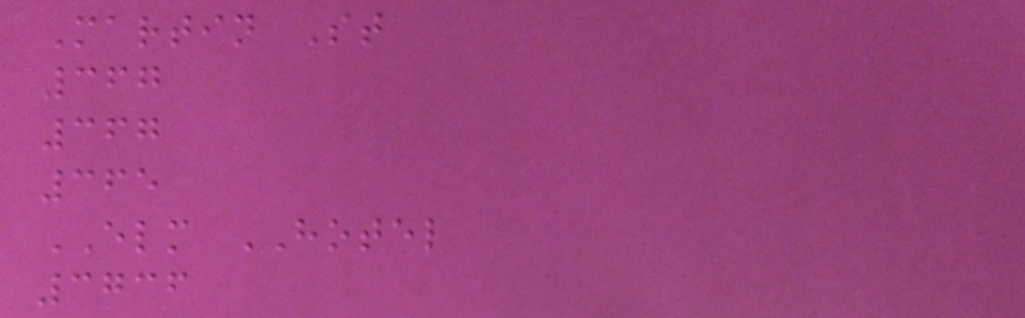Martin St
367
367
365
ELM HOTEL
3736
